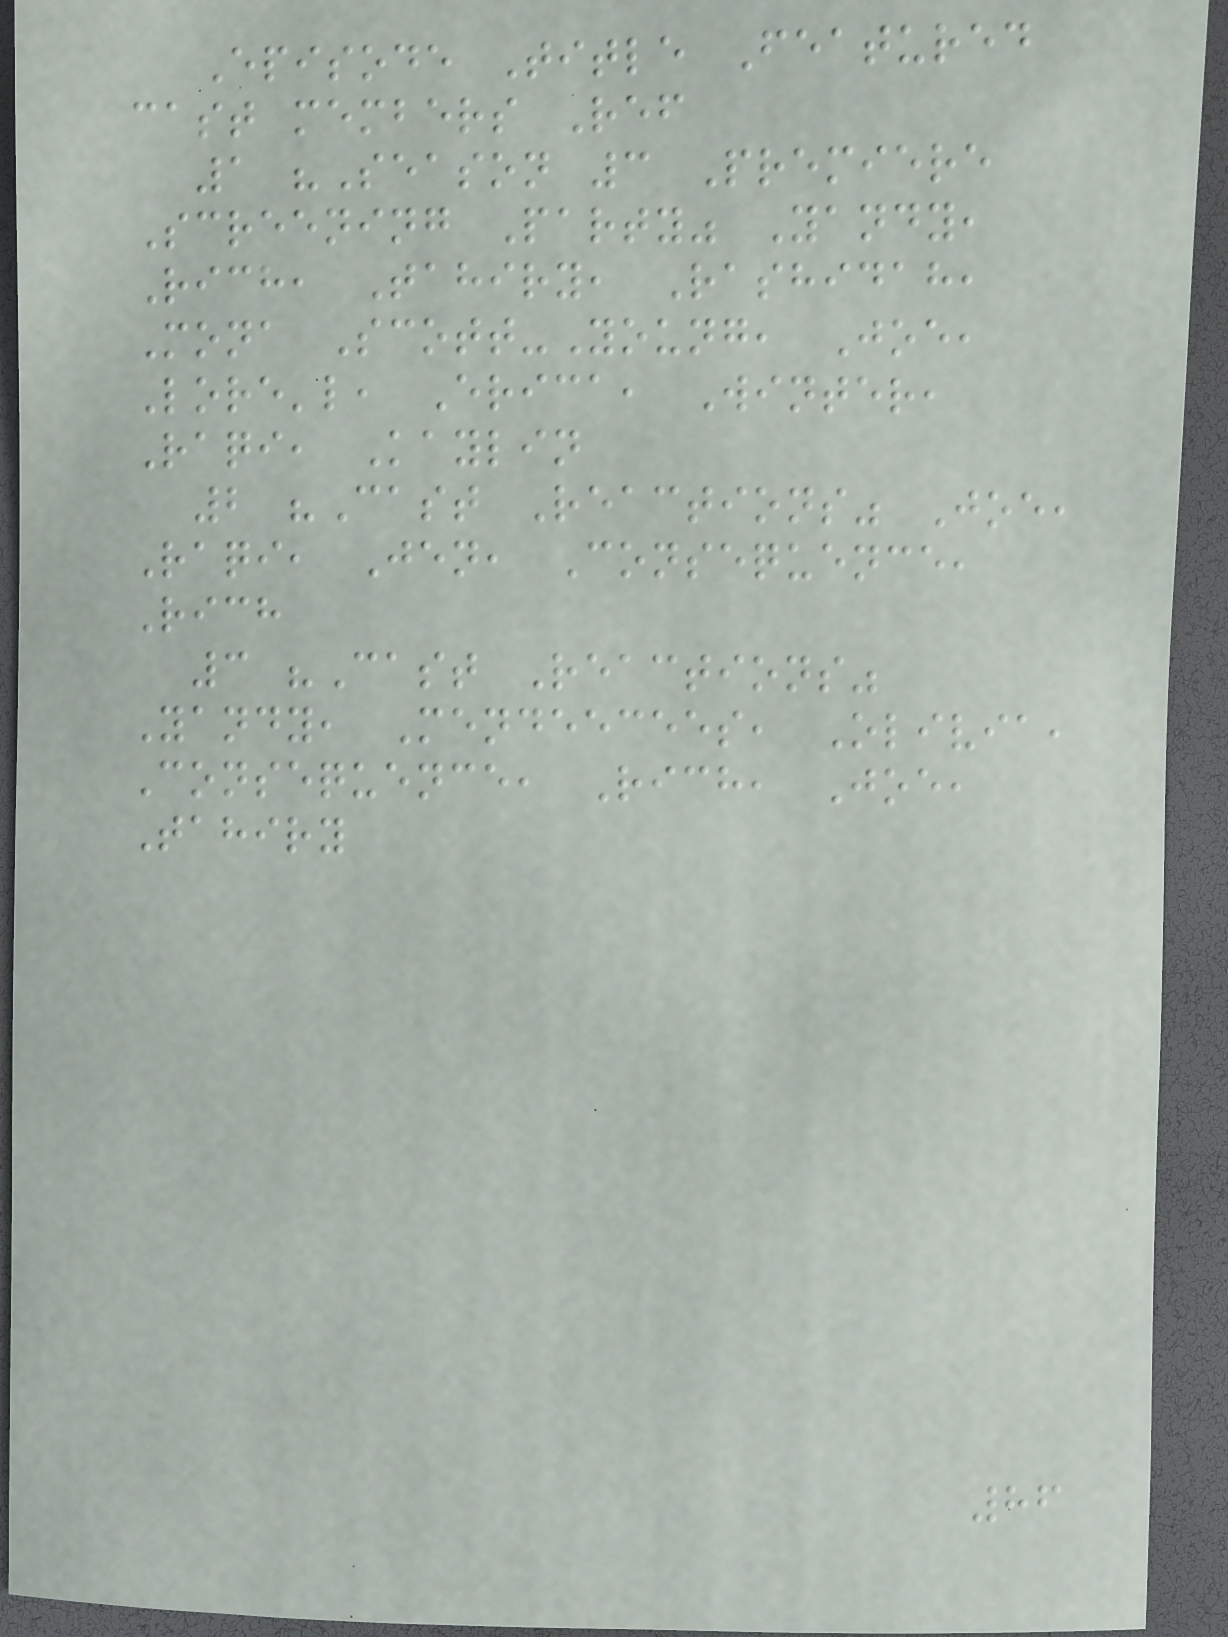Episode Title Featured
cast members Ref
1 "Season 3 Premiere
Screening Party" Yandy,
Rich, Tahiry, Rashidah,
Mona Scott-Young, Joe,
Lore'l, Erica, Winter,
Raqi, Kaylin
2 "Cast Reactions" Joe,
Raqi, Jen, Consequence,
Rich
3 "Cast Reactions"
Yandy, Mendeecees, Olivia,
Consequence, Rich, Joe,
Tahiry
86
